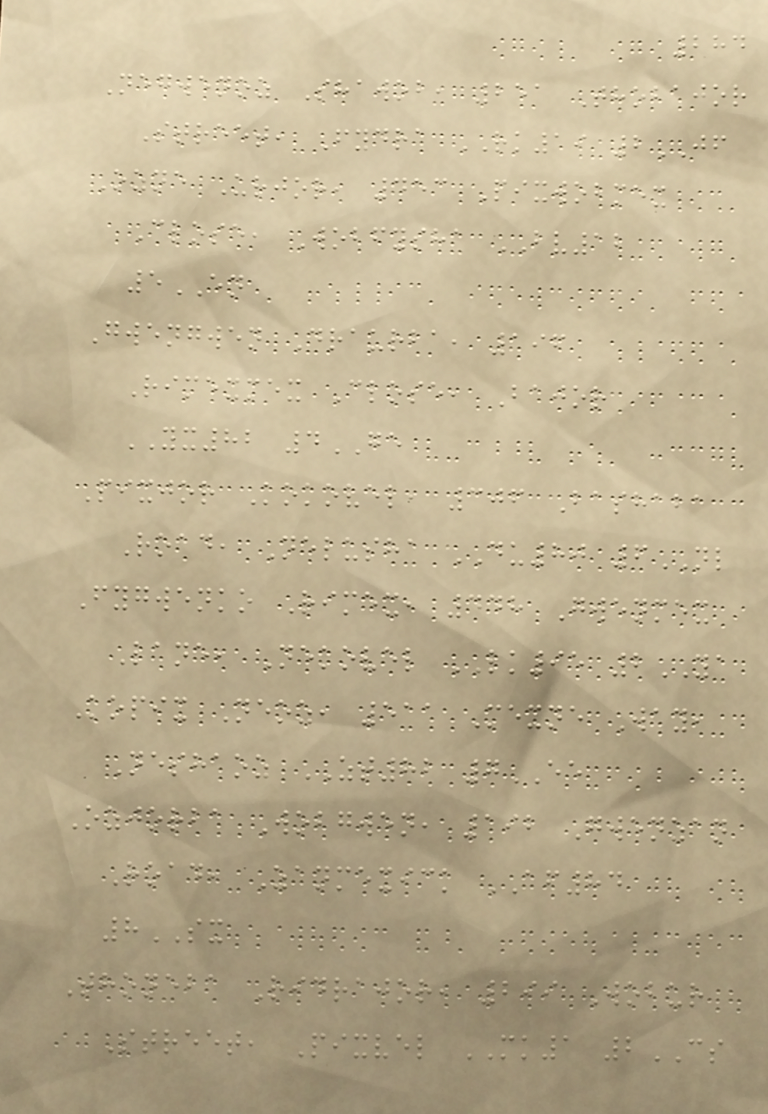284
Negwenoz Shawob, 251 Thobajor
Street, Fydra RK19 2JF
Ozne Urjor, 453 Pixwobmex
Close, Wobfysha BV12
5EN
Gwengwen Draurba, 196
Rimexmex Close, Bajor
YX82 4GE
Pixjor Kokovel, 306 Bashaba
Road, Nelusha DU80 6NL
Fygwenko Rimex, 448 Gwenmex
Lane, Nekovel LK95 2YA
Kopix Neoz, 511 Mexne Way,
Neshaoz ZT82 7EE
Ozjorba Wobgwen, 192 Gwenzan
Road, Zanmexick AF84
8SX
Thoneba Ridrajor, 299 Wobur
Street, Pixvel MK1 2CS
